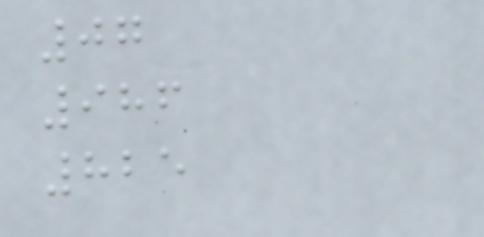07
986
825
